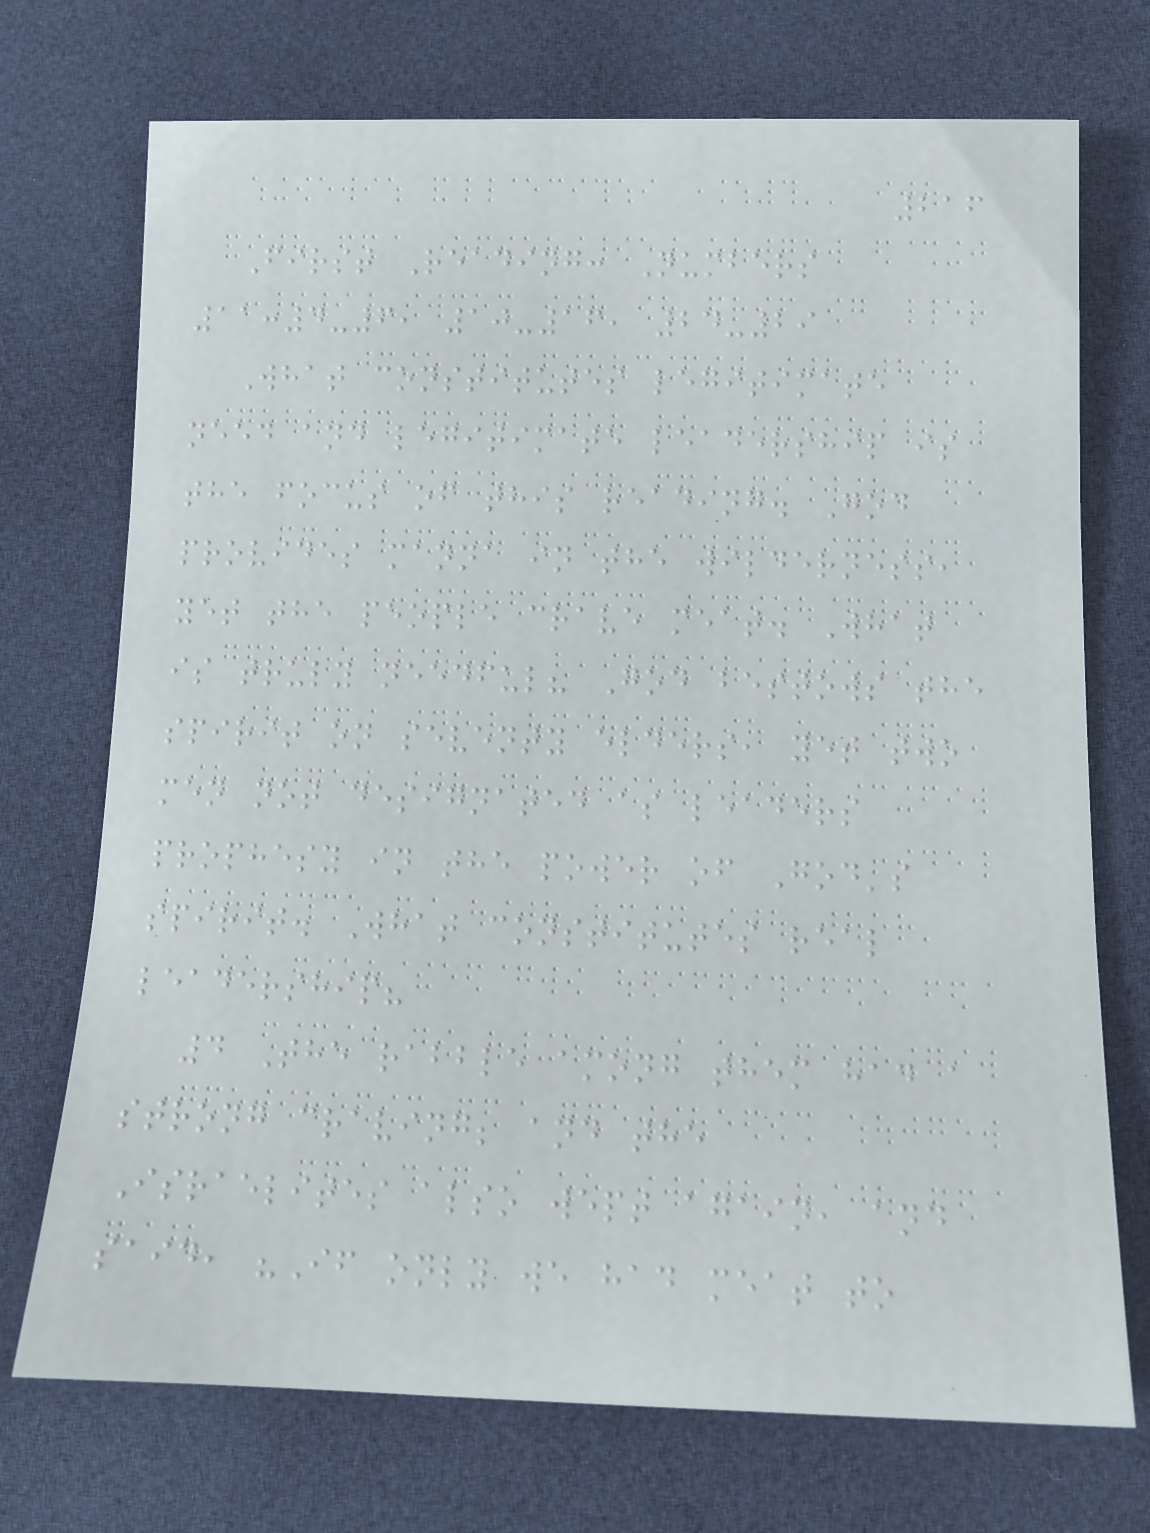216
First Reading: Numbers
11:4-6, 10-16, 24-29
What constitutes legitimate
need and legitimate leadership is
the focus of this reading. God
provides manna in the wilderness,
yet the people crave meat. What
is truly needful? God bestows the
spirit on seventy elders, yet two
men not designated as leaders
prophesy in the power of God's
spirit. What constitutes real
leadership?
4 The rabble among them had a
strong craving; and the
Israelites also wept again, and
said, "If only we had meat to
